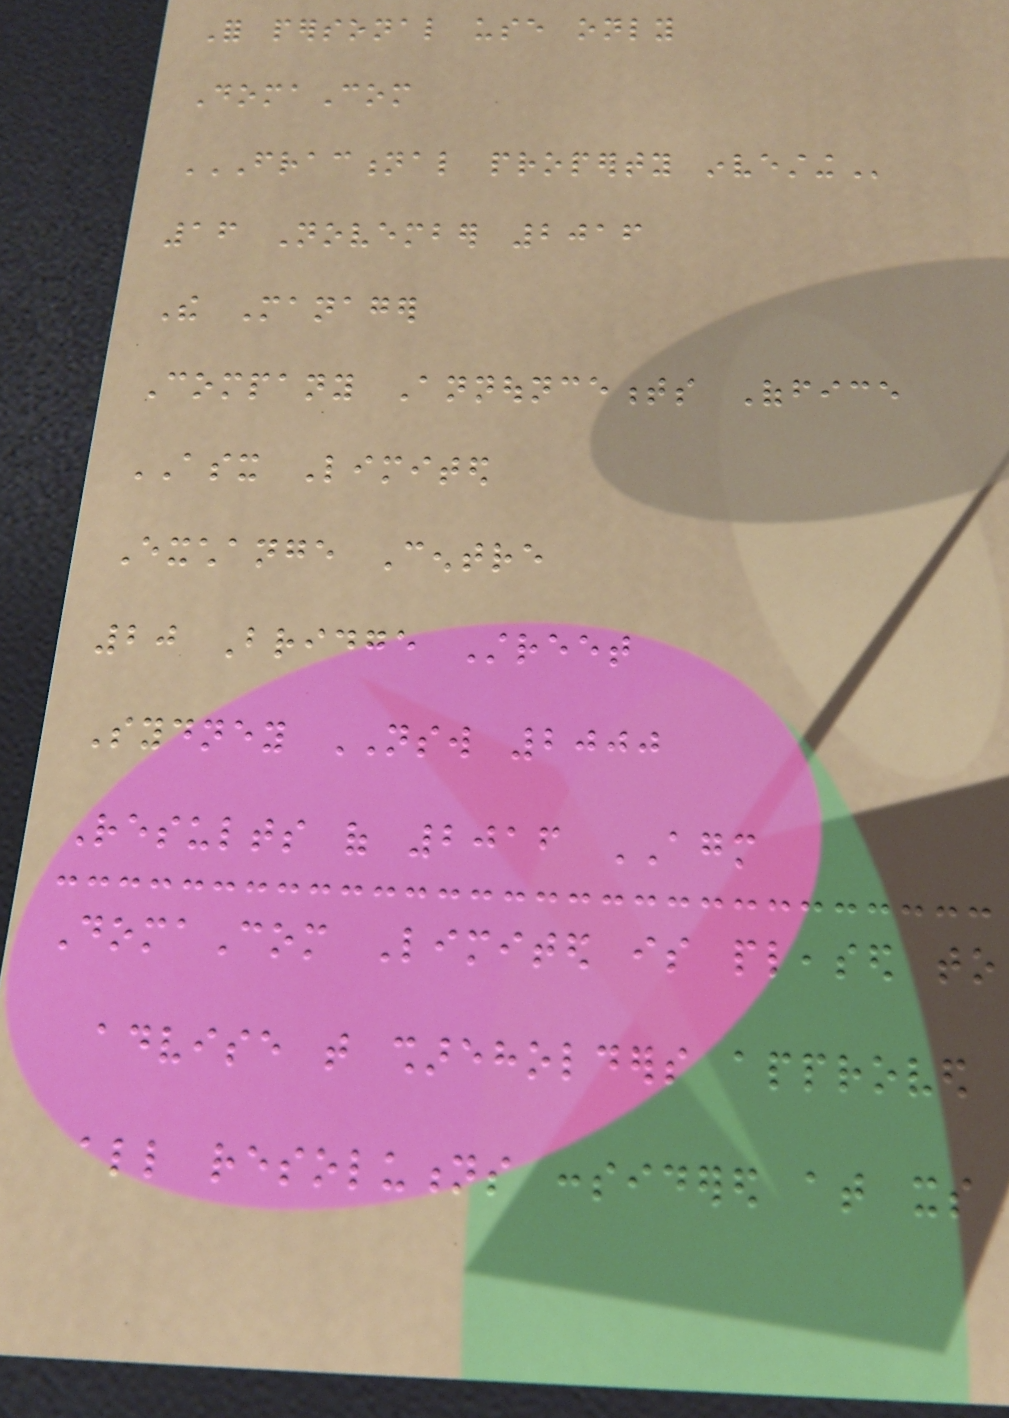For personal use only
DomaCom
FRACTIONAL PROPERTY INVESTING
16 November 2016
The Manager
Company Announcements Office
ASX Limited
Exchange Centre
20 Bridge Street
Sydney NSW 2000
Results of 2016 AGM
DomaCom Limited is pleased to
advise that shareholders approved
all resolutions considered at its
